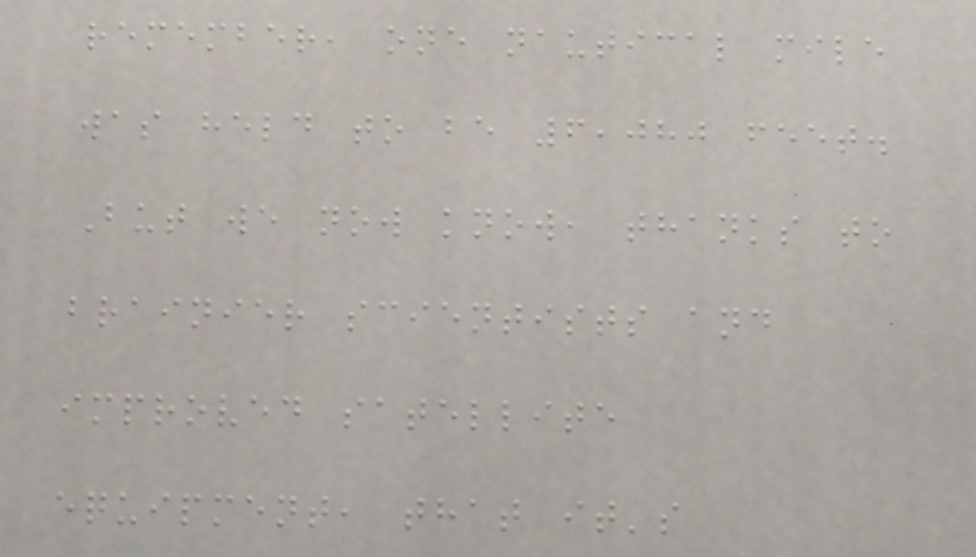remember, one nautical mile
was held to be 6,080 feet.
But we now know, thanks to
brainier scientists and
improved satellite
equipment, that it's
